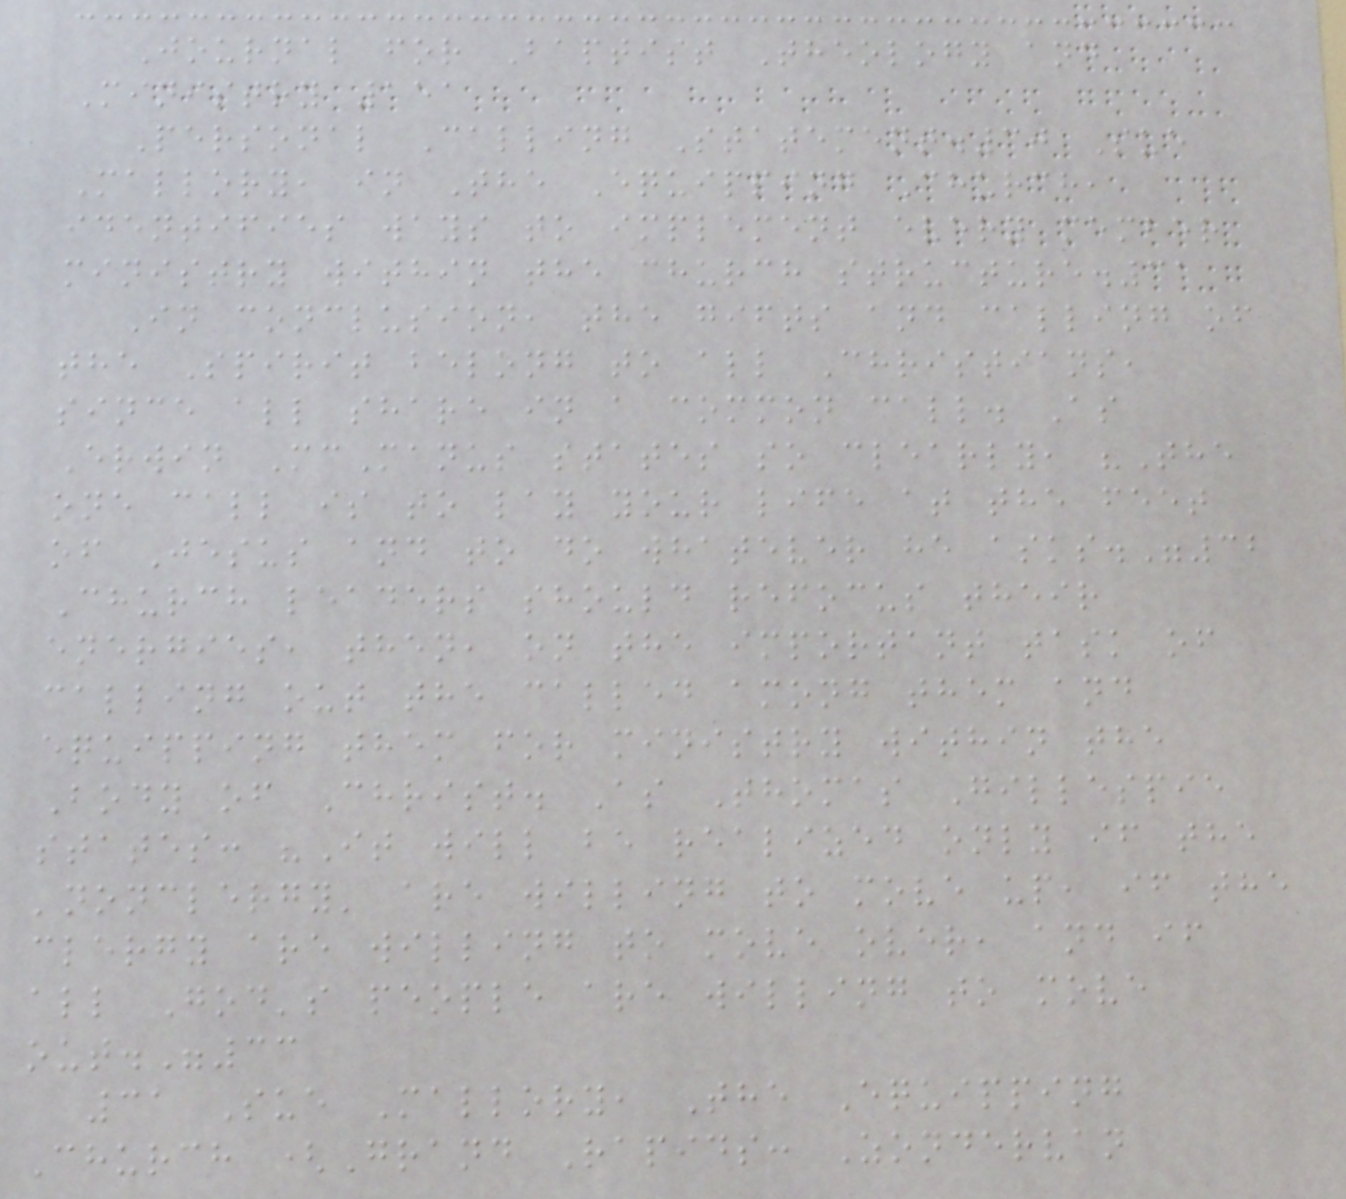Journal for Baptist Theology and
Ministry 151
Personal Calling Statement.30 Sue
Mallory, in The Equipping Church,
identifies ways to implement every member
ministry within the church structure.31
In conclusion, the gifts and calling of
the Spirit belong to all Christians,
since all share in a common call. As
Erwin McManus states so clearly, "The
one call is to lay your life at the feet
of Jesus and to do whatever he asks."32
Church leaders should refocus their
energies, then, on the important task of
calling out the called among them and
equipping them for ministry within the
Body of Christ. As Thomas Gillespie
states: "It will be realized only if the
'nonclergy' are willing to move up, if the
clergy are willing to move over, and if
all God's people are willing to move
out."33
31 Sue Mallory, The Equipping
Church (Grand Rapids: Zondervan
